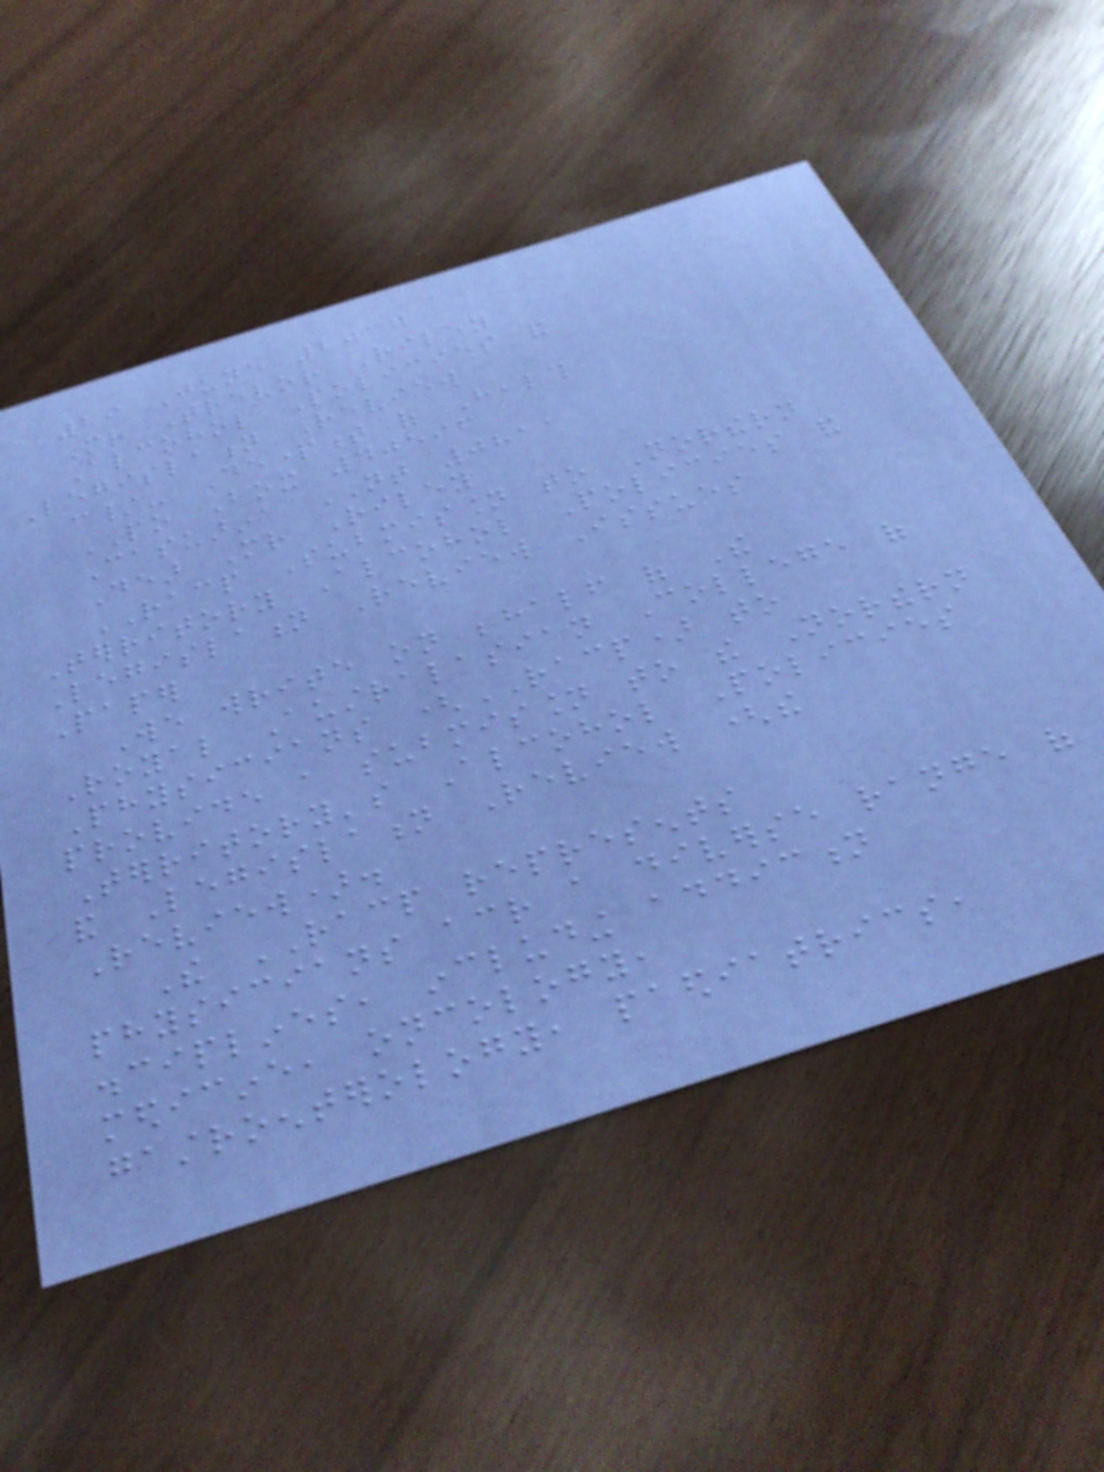29 June 2017
Mr Trevor Riley
Alcohol Policies and
Legislation Review
c/- Department of Health
PO Box 40596
Casuarina NT 0811
Dear Mr Riley
RACP Submission to Northern
Territory Alcohol Policies and
Legislation Review Issues
Paper
We write on behalf of The
Royal Australasian College of
Physicians (RACP) to
provide a submission to the Northern
Territory's Alcohol Policies
and Legislation Review (the
Review).
The RACP represents
physicians across a diverse range of
disciplines, including addiction
medicine, oncology,
gastroenterology, paediatrics,
